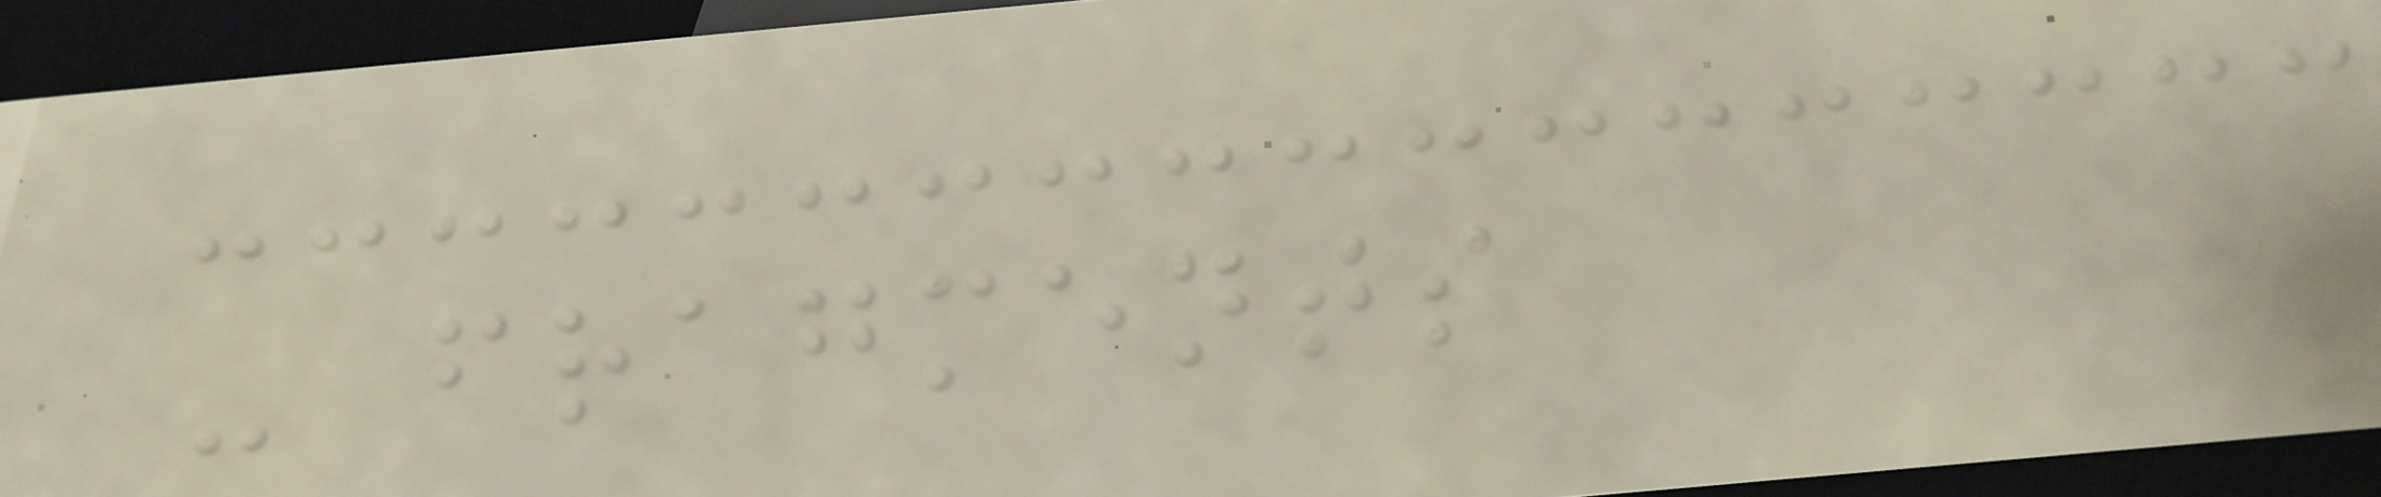- fragments
